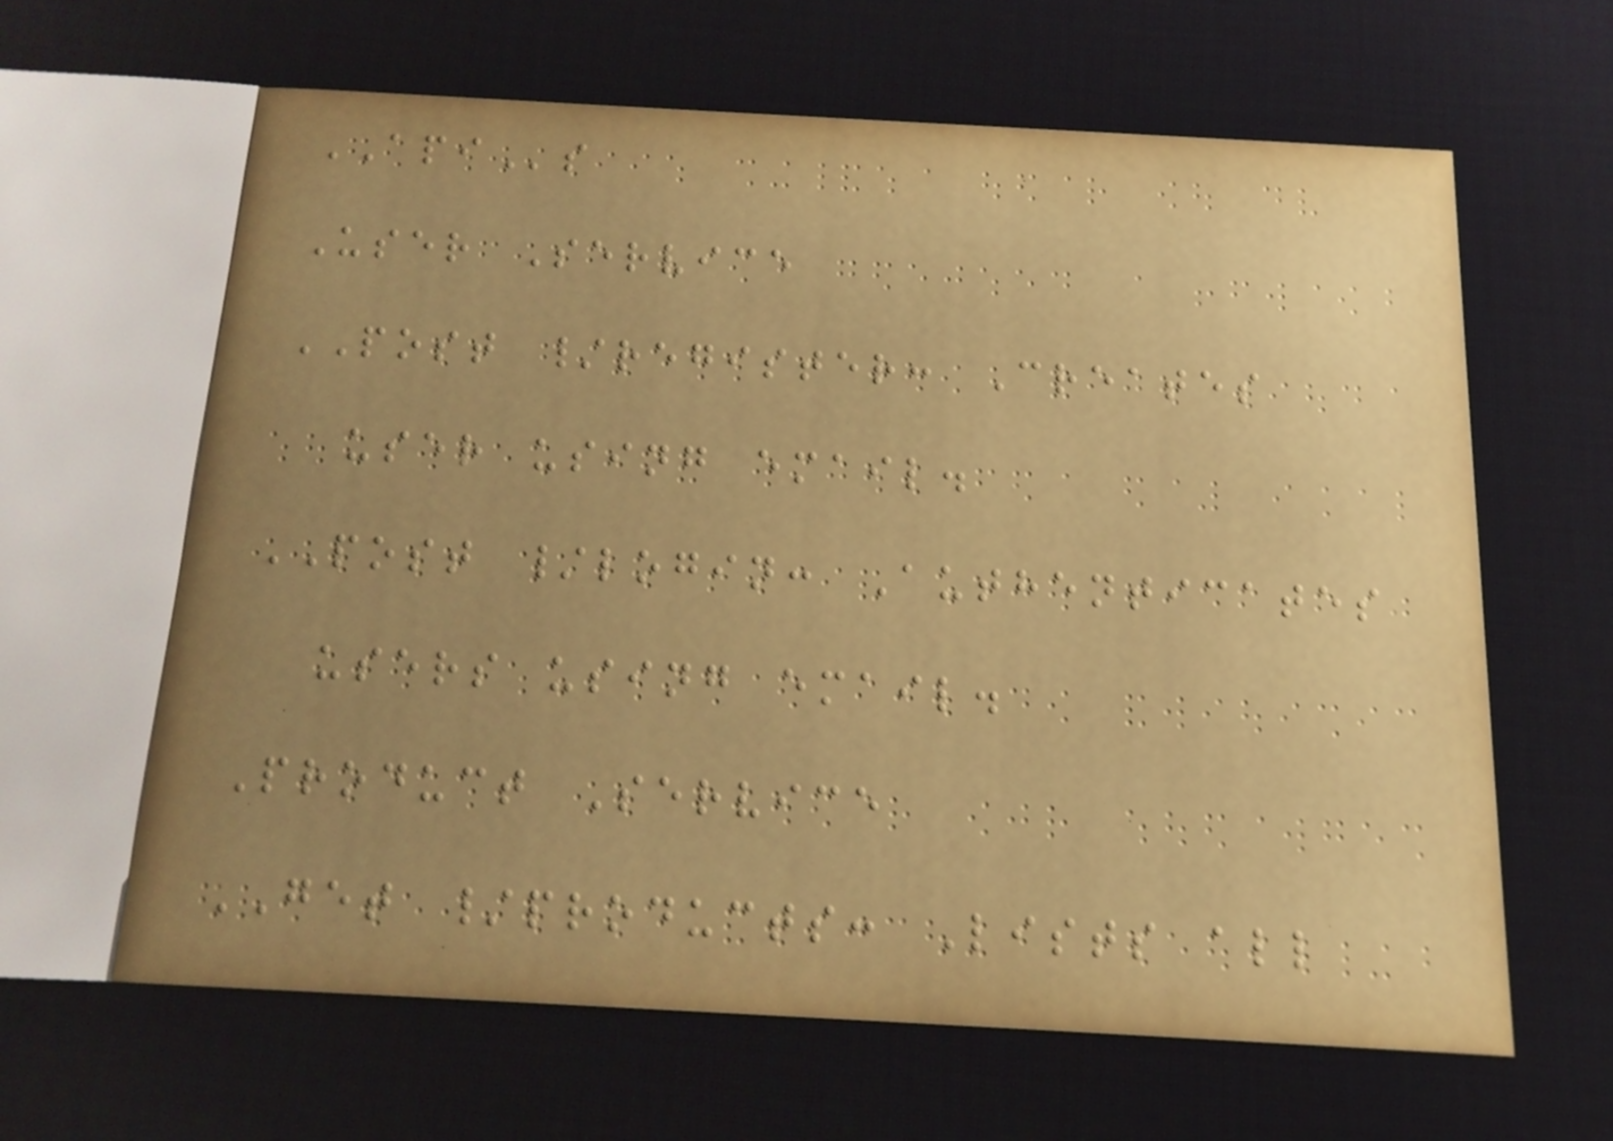APIs
User Service
POST /register: Creates
user using email.
POST /login: Authenticates
users using email.
Product Service
GET /products: Lists all
